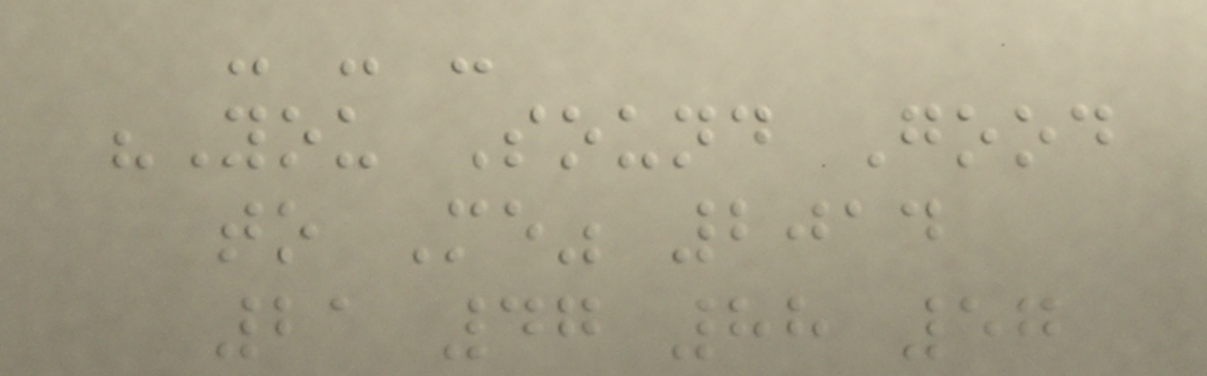- - -
"You Sound Good
to Me" 2014
21 47 88 57
